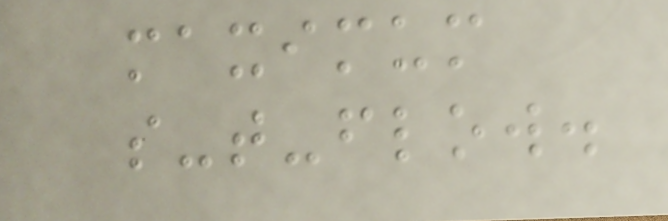maximum
s-t-flow.
